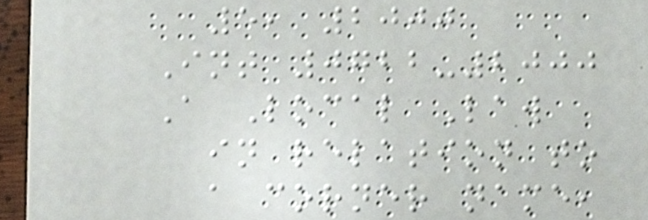5, 2000
Int 0722-2000
A Local Law
in relation to
a corner name,
